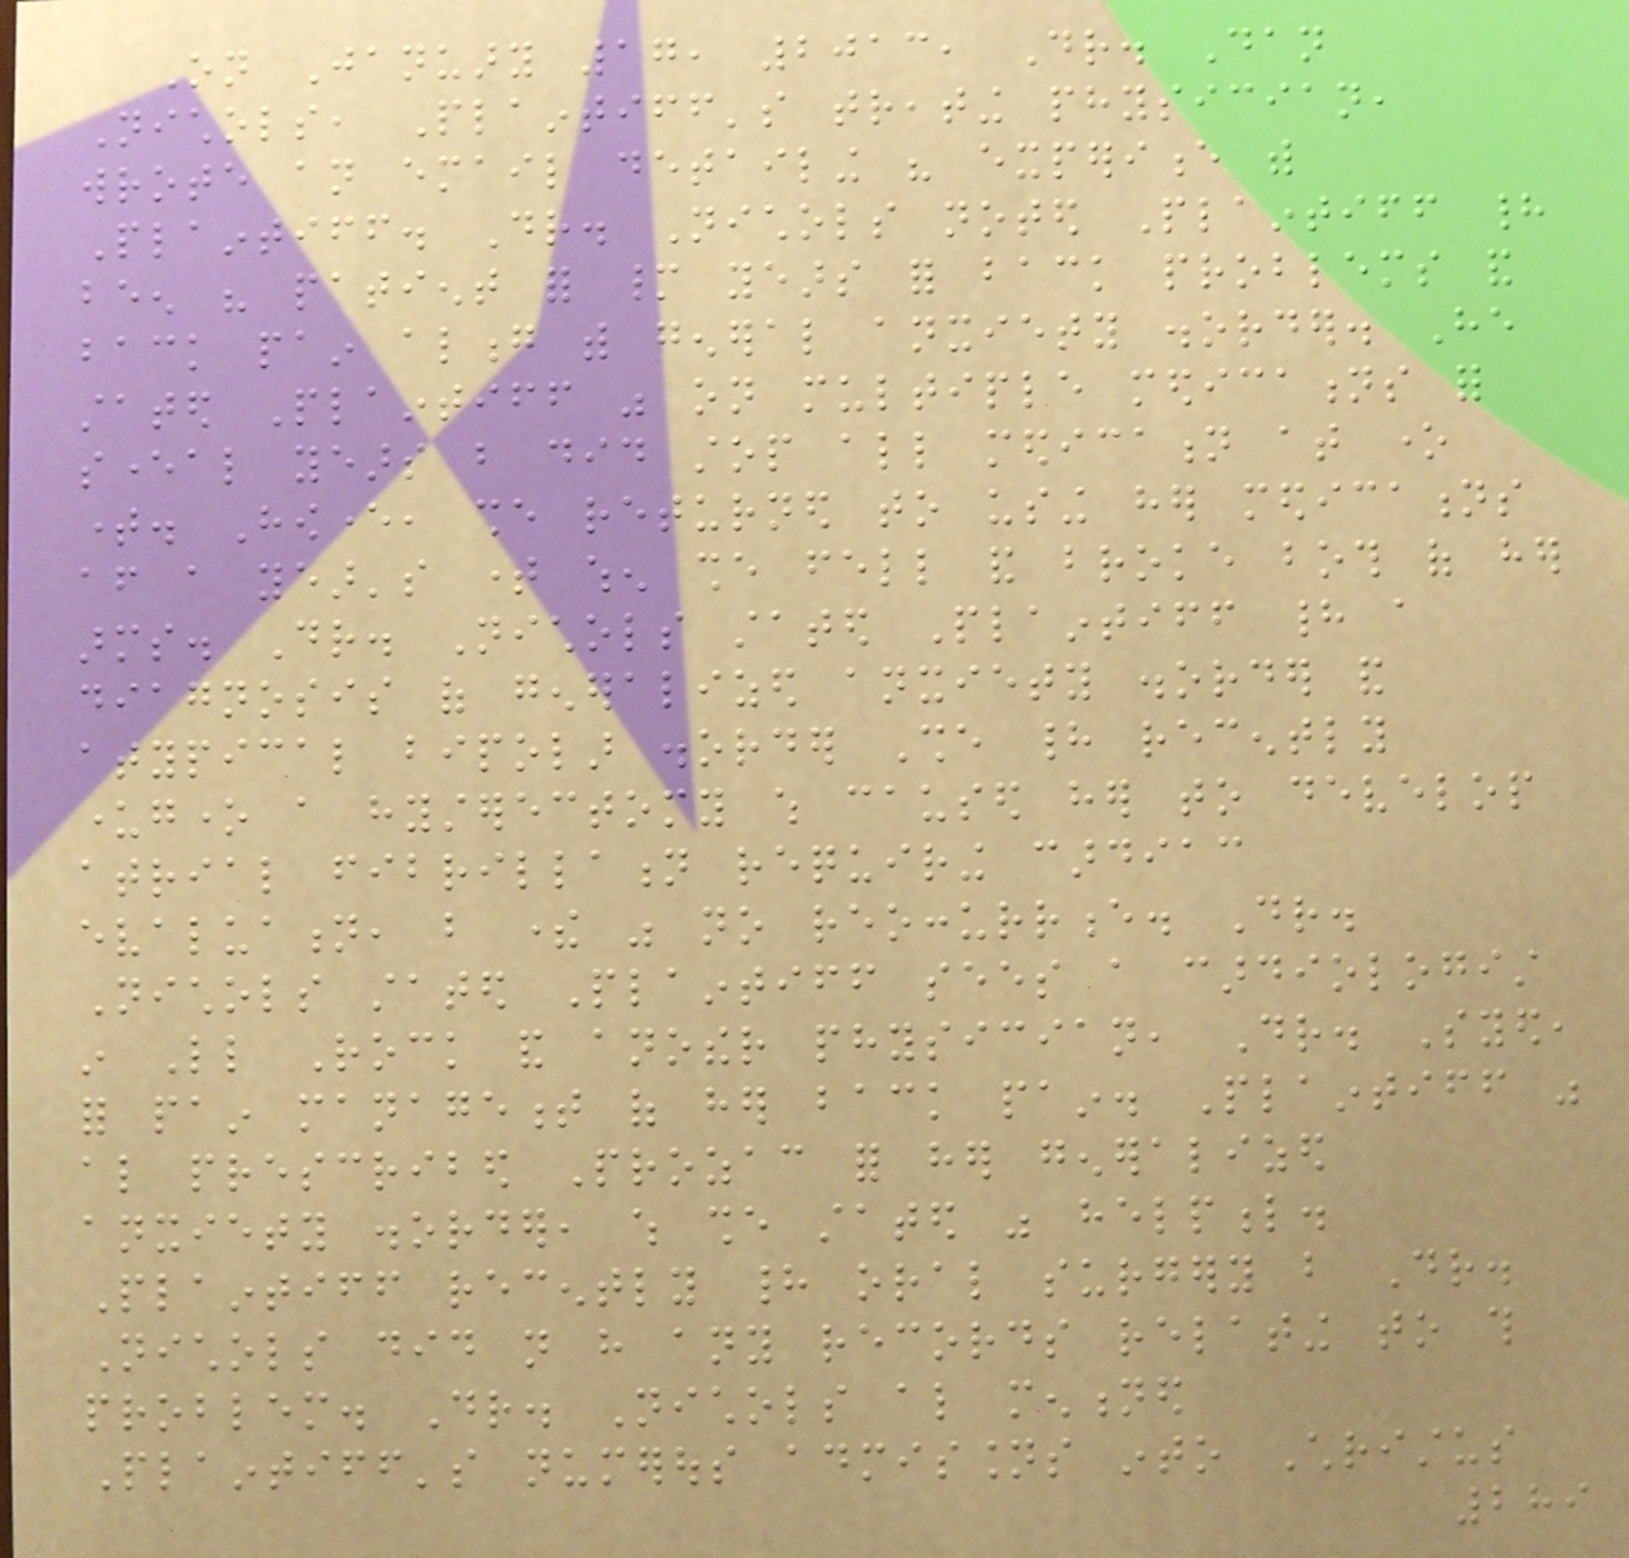On January 17, 2013, Dr. Dan
Nichols, Plaintiff's treating physician,
wrote an email detailing his experience with
Plaintiff. Dr. Nichols noted Plaintiff had
been his patient for many years for back problems and
back pain along with general anxiety disorder. He
stated Plaintiff was on multiple medications for
several years but did stop all medication at one
time. However, she returned to using her medications
after a year's time when she fell and broke both of her
arms. Dr. Nichols stated Plaintiff had a
diagnosis of generalized anxiety disorder and
atypical bipolar disorder She had recently
undergone a hysterectomy which caused her to develop
atrial fibrillation requiring cardiac
evaluation, but there was no reoccurrence. Dr.
Nichols stated Plaintiff sees a cardiologist
in Little Rock and another physician, Dr. Syed,
for pain management of her back pain. Plaintiff was
also prescribed Prozac for her generalized
anxiety disorder, which she stated was helpful.
Plaintiff recently had oral surgery but Dr.
Nichols did not have any records relating to this
problem. Dr. Nichols also mentioned
Plaintiff's numerous admissions into Christus
289
